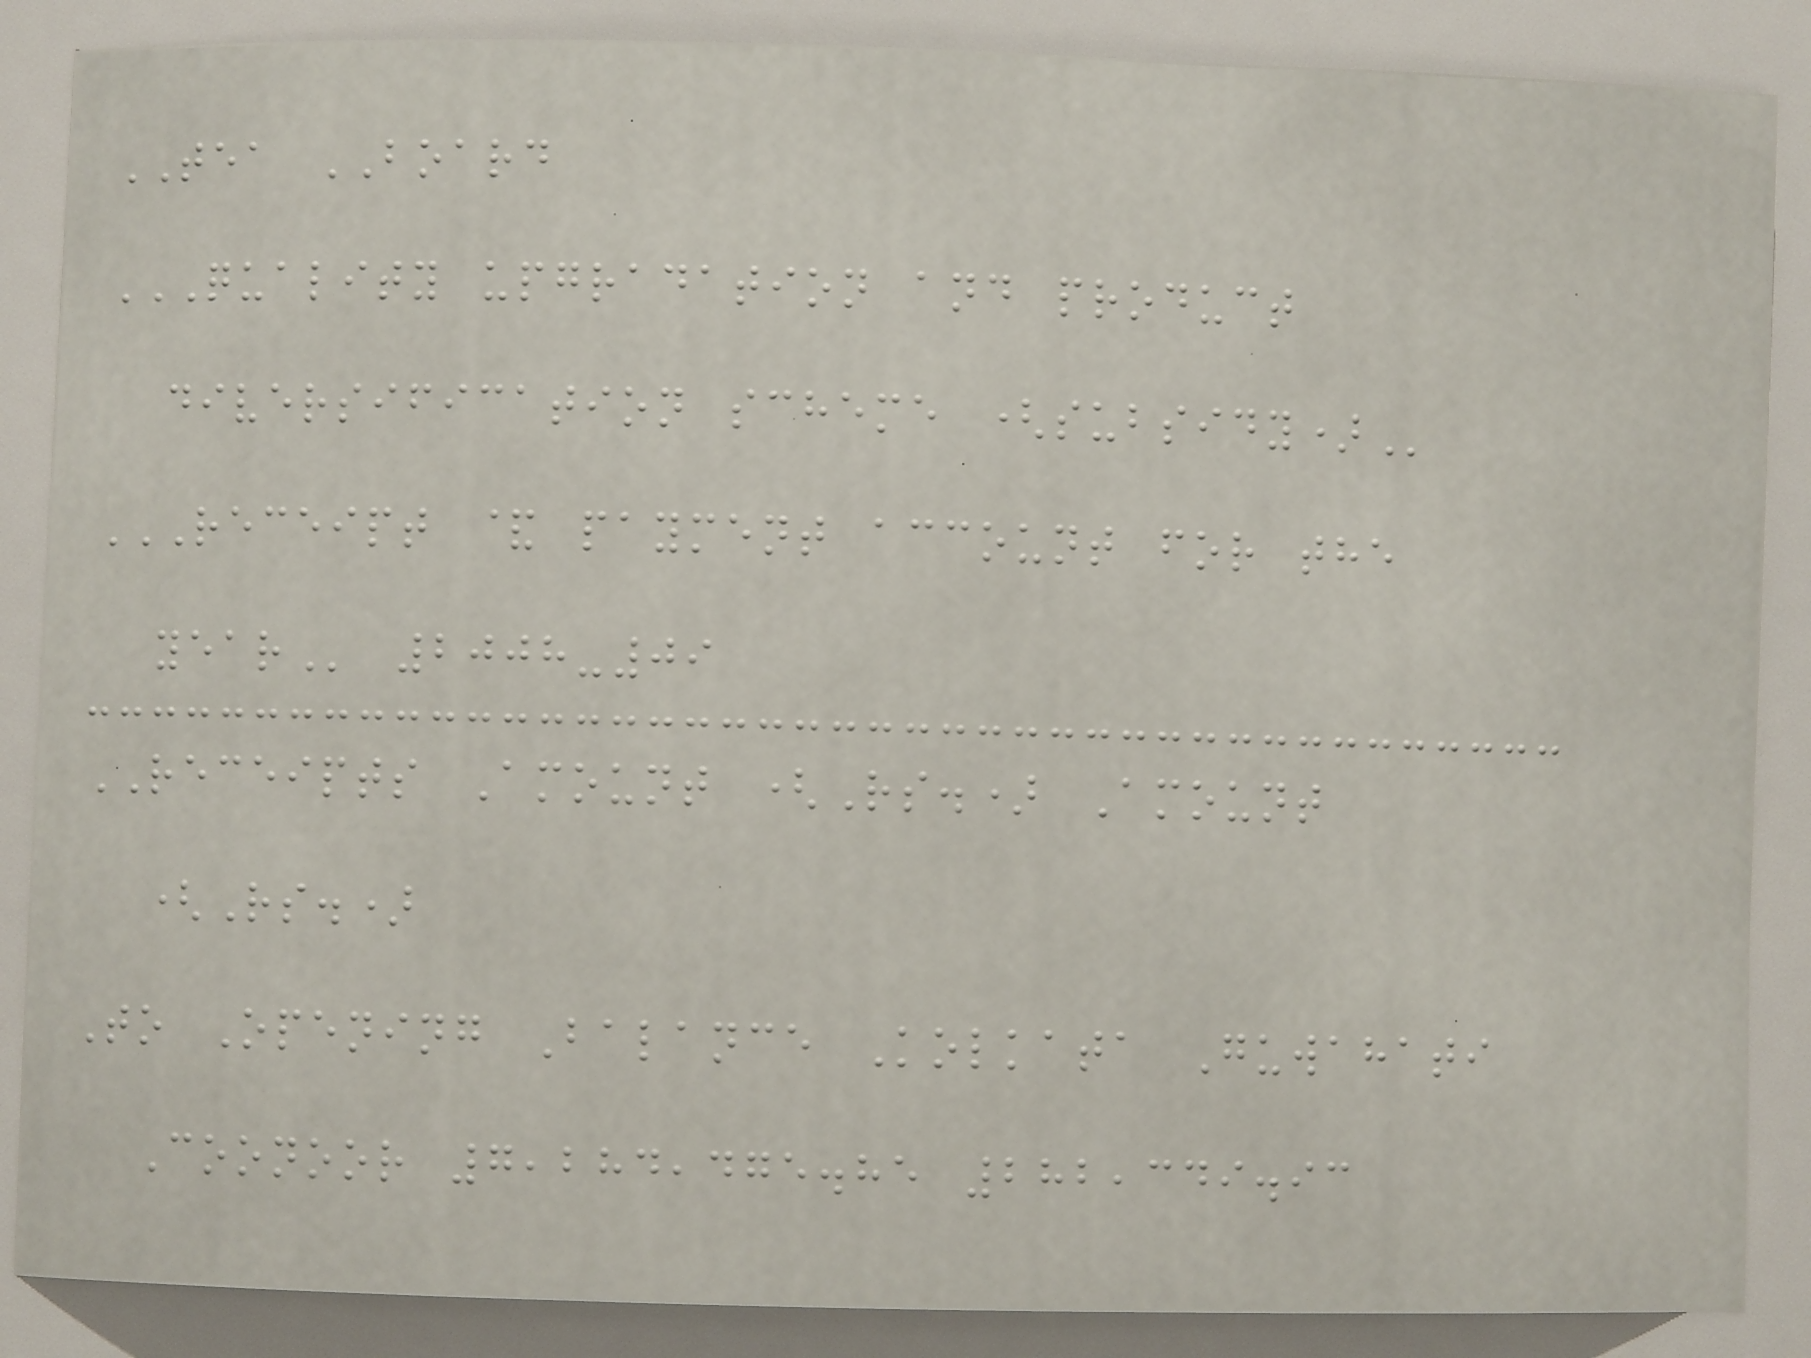TEA BOARD
QUALITY UPGRADATION AND PRODUCT
DIVERSIFICATION SCHEME (SUBSIDY)
RECEIPT & PAYMENT ACCOUNT FOR THE
YEAR 2008-09
RECEIPTS Amount (Rs.) Amount
(Rs.)
To Opening Balance Kolkata Guwahati
Coonoor 7,284,475.85 282,349.93
